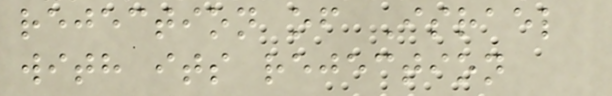rejection of Israel
with its rejection
